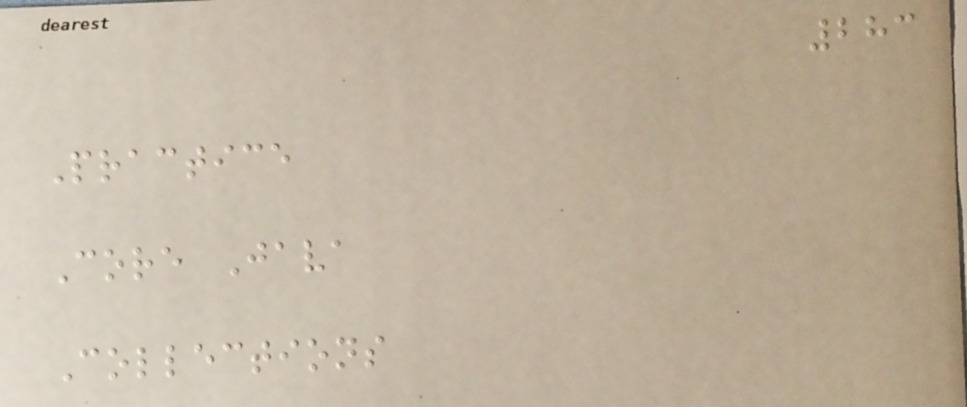283
Practice
Core Java
Collections
